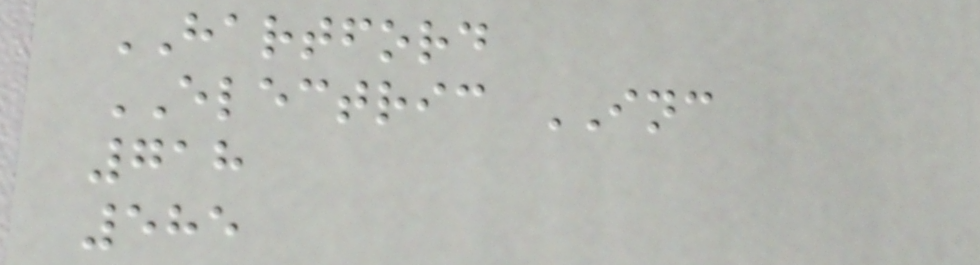HARTFORD
ELECTRIC INC
718
585
